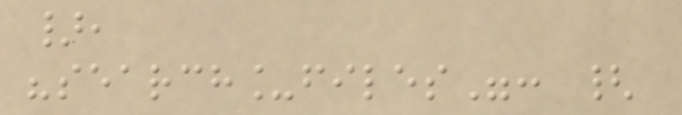},
"search_files": {
